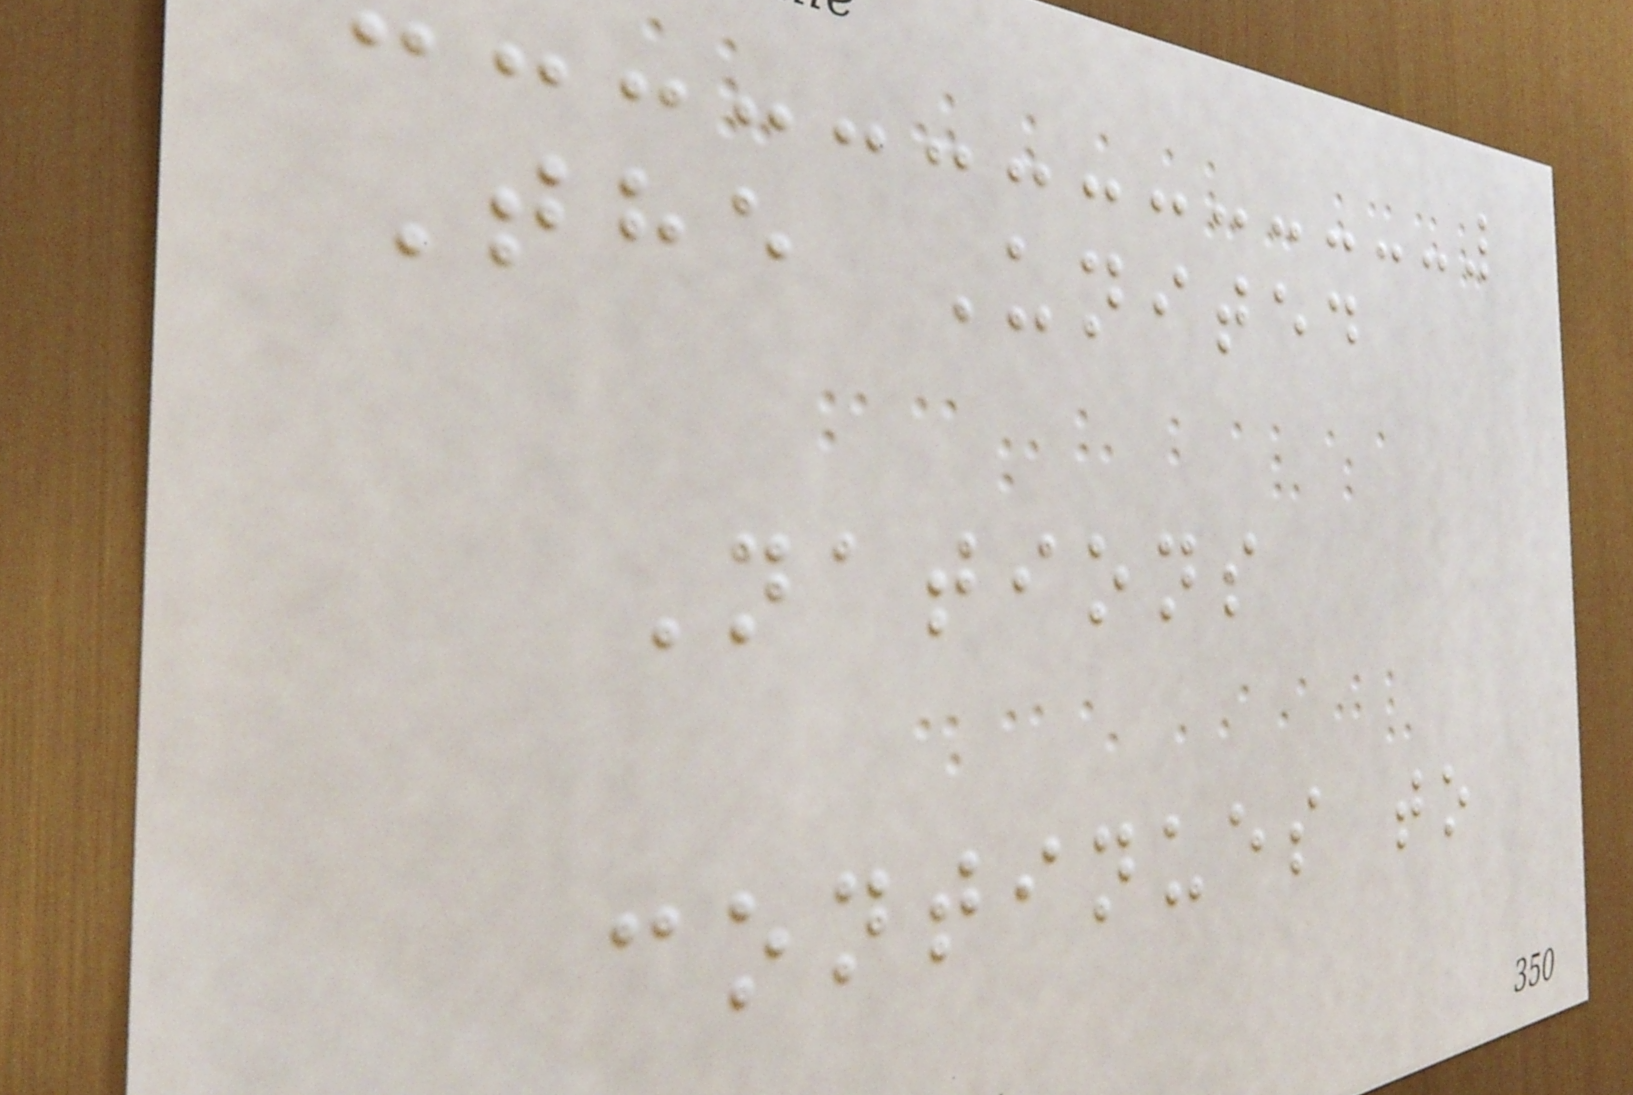The United
Nations
continues to
